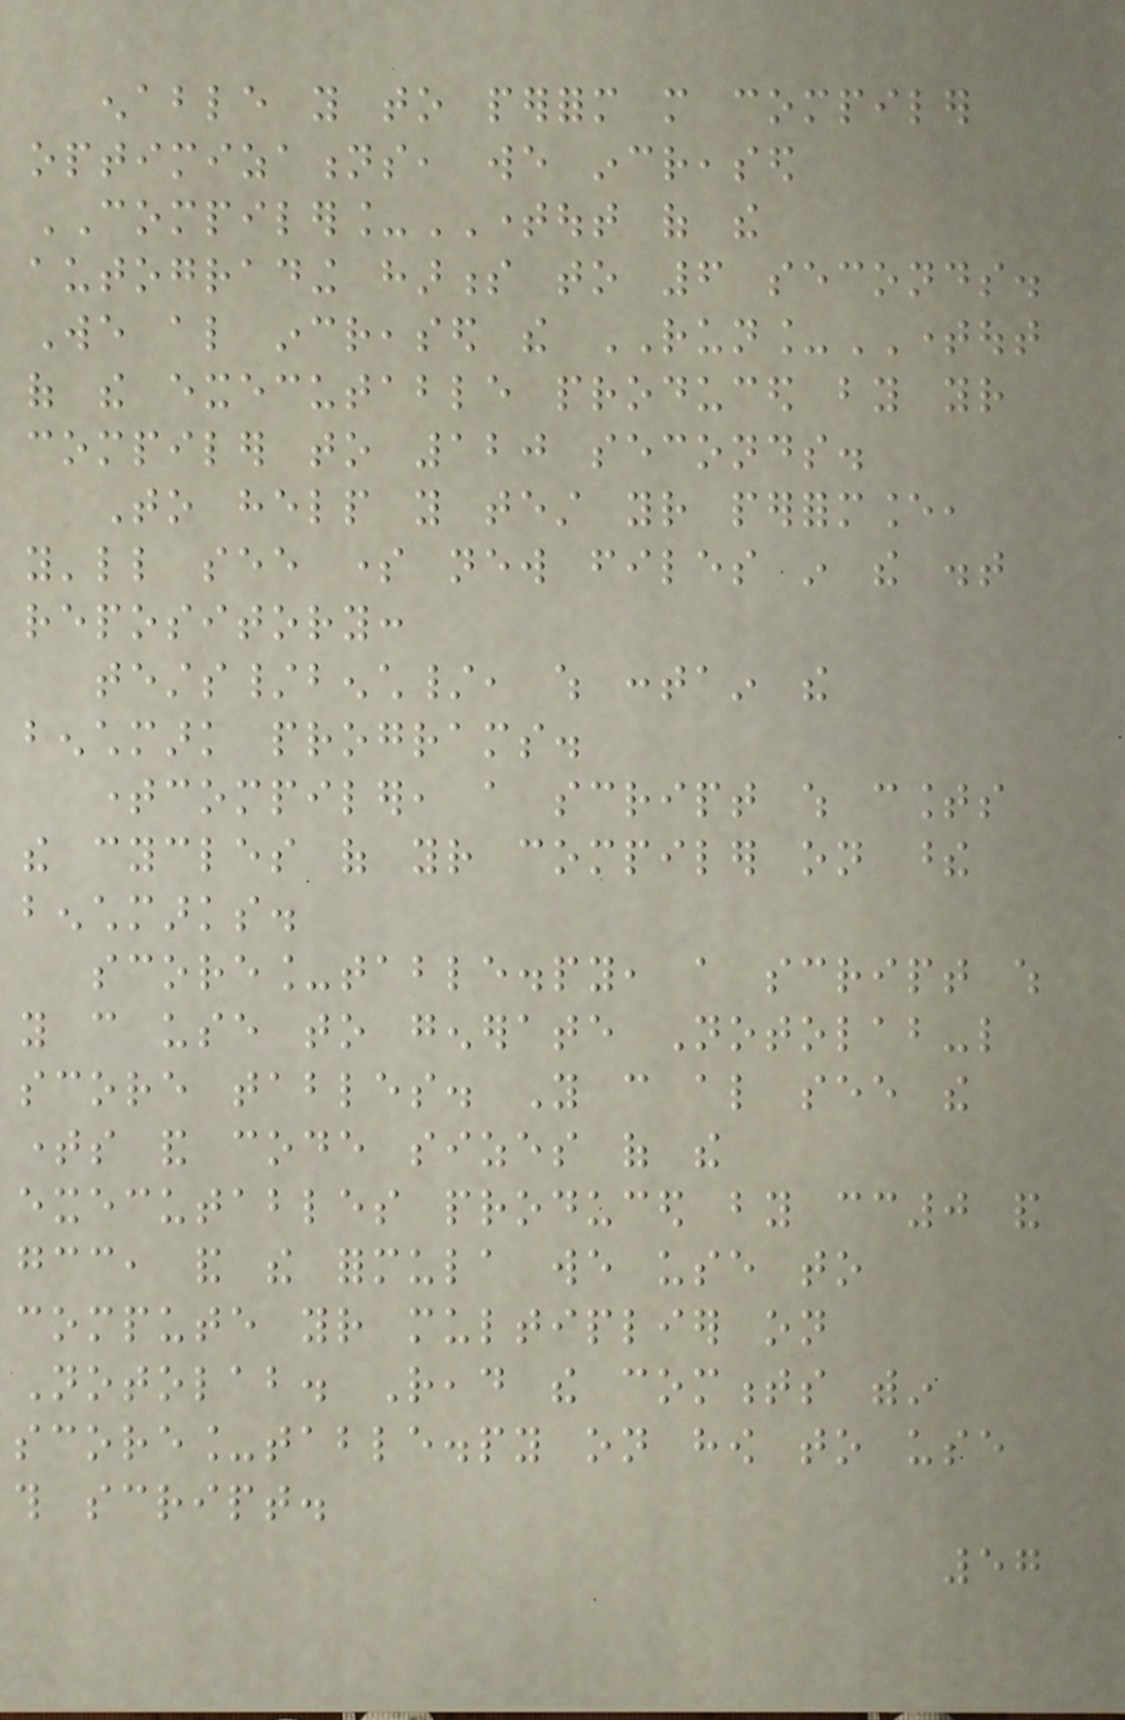enable you to perform more compiler
optimizations, we increased
COMPILER_TIMEOUT of the
autograding harness to 6 seconds.
We also increased the RUN_TIMEOUT
of the executable produced by your
compiler to 120 seconds.
To help you test your performance,
you'll see some new files in the dist
repository:
tests/bench/, which contain the
benchmark programs.
timecompiler, a script which counts
the cycles of your compiler on these
benchmarks.
score_table.py, a script which
you can use to generate Notolab-like
score tables. You can also see the
times and code sizes of the
executables produced by cc0 and
gcc, and the formula we use to
compute your multiplier on
Notolab. Read the comments within
score_table.py on how to use
this script.
57
